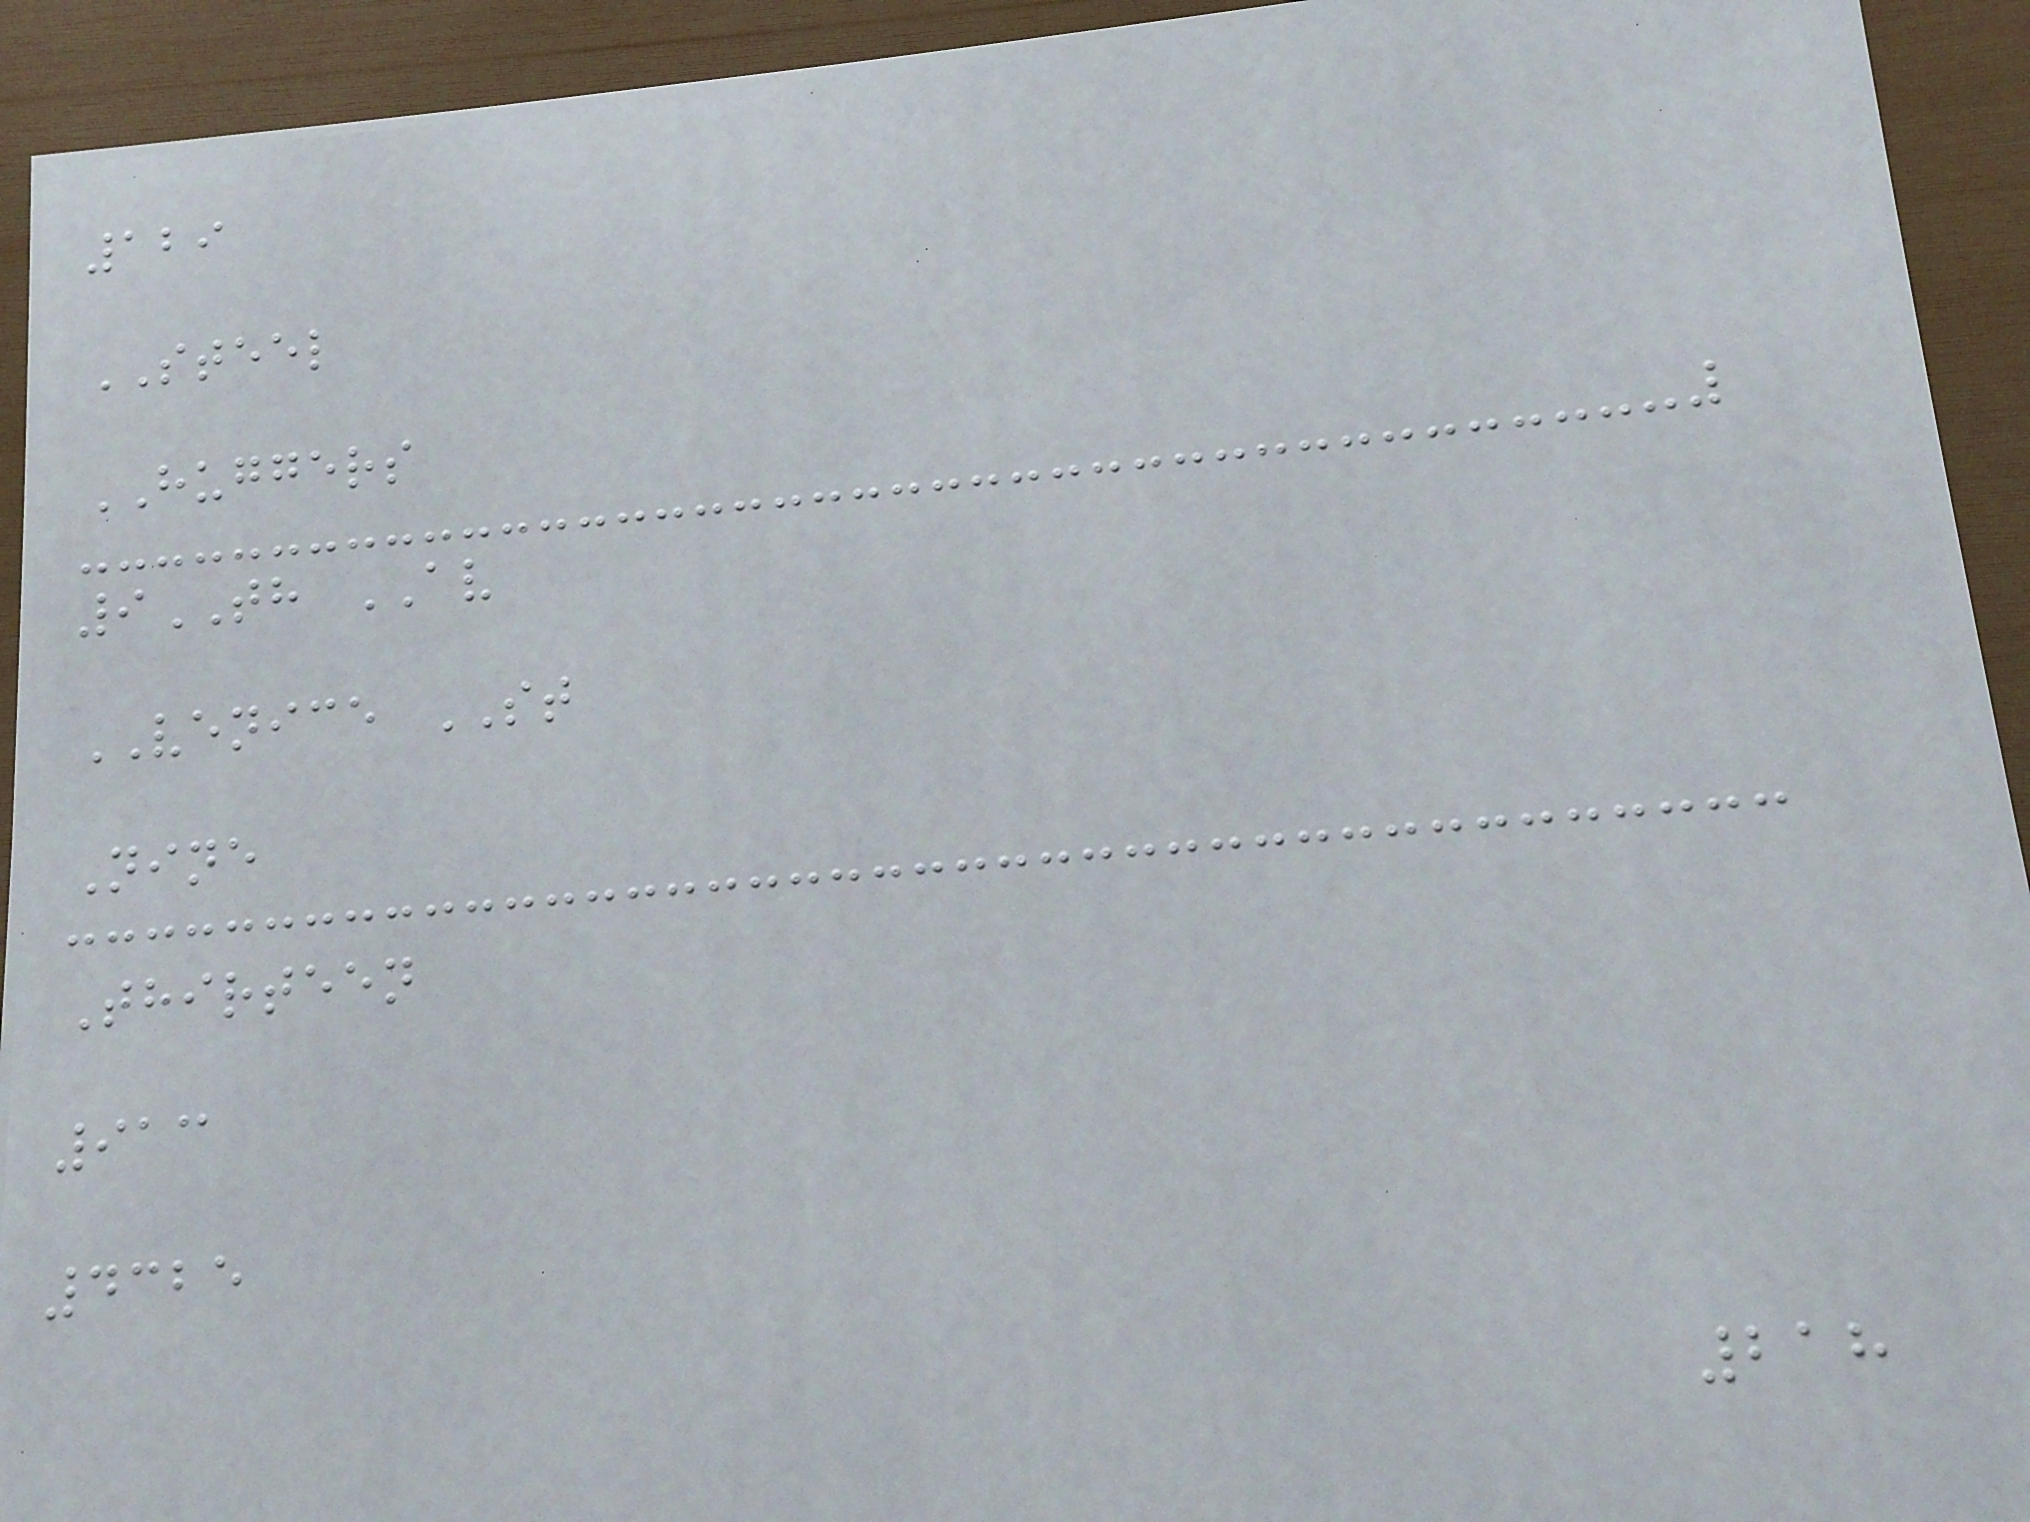129
STEEL
HUGGERS
9TH AV
VENICE ST
Nine
Thirteen
913
4325
218
